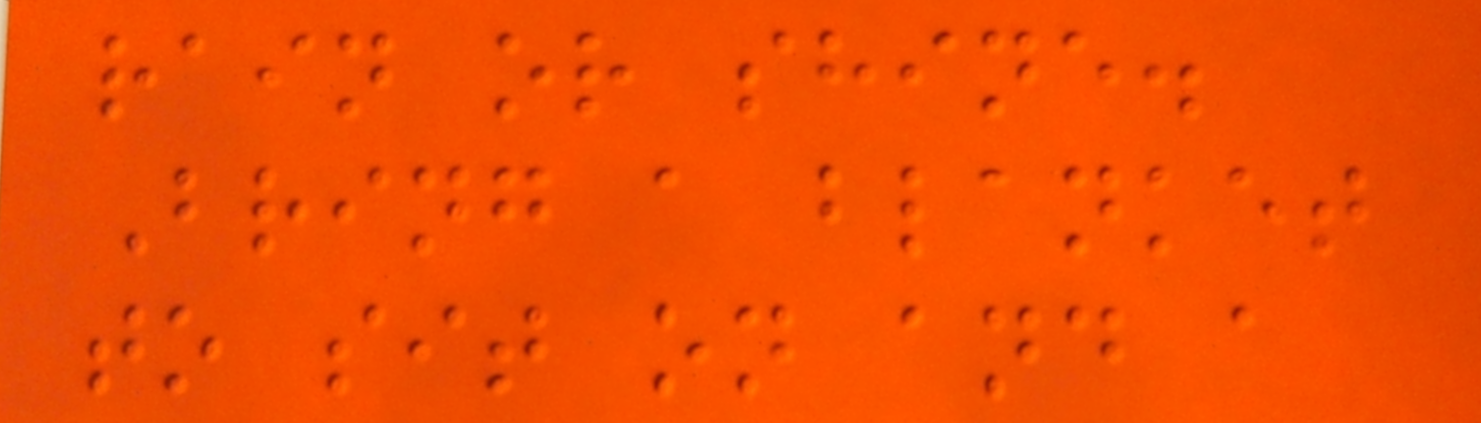rain or shine.
Bring a blanket
to sit on and a
